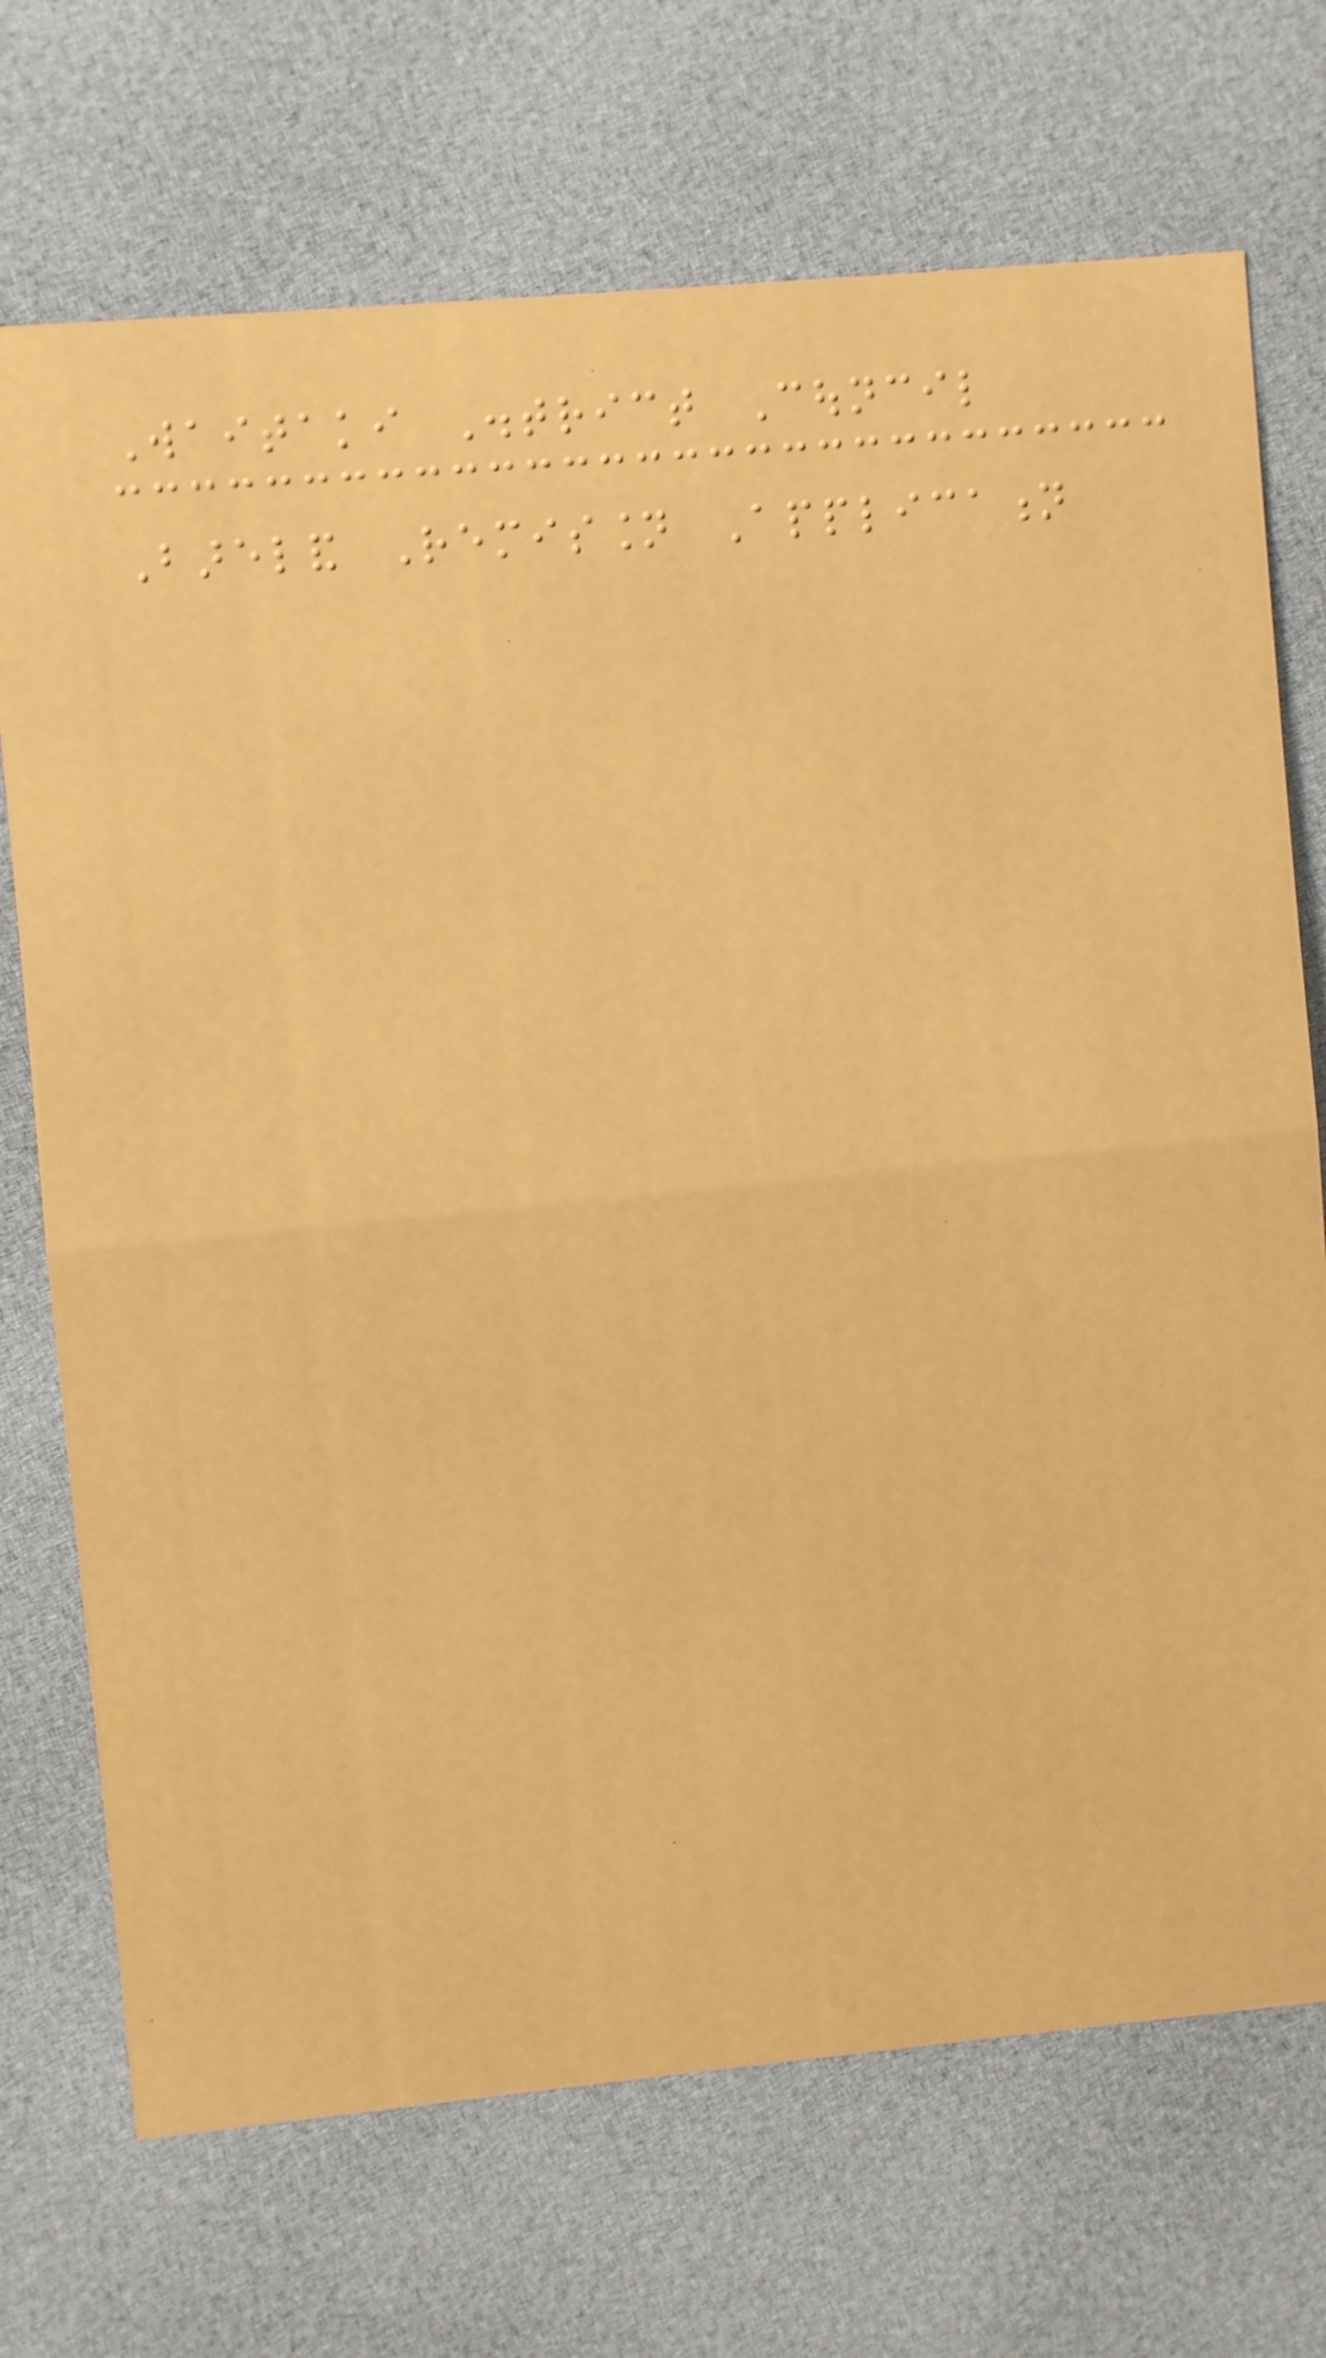Waitaki District Council
Bareland Remission Application
